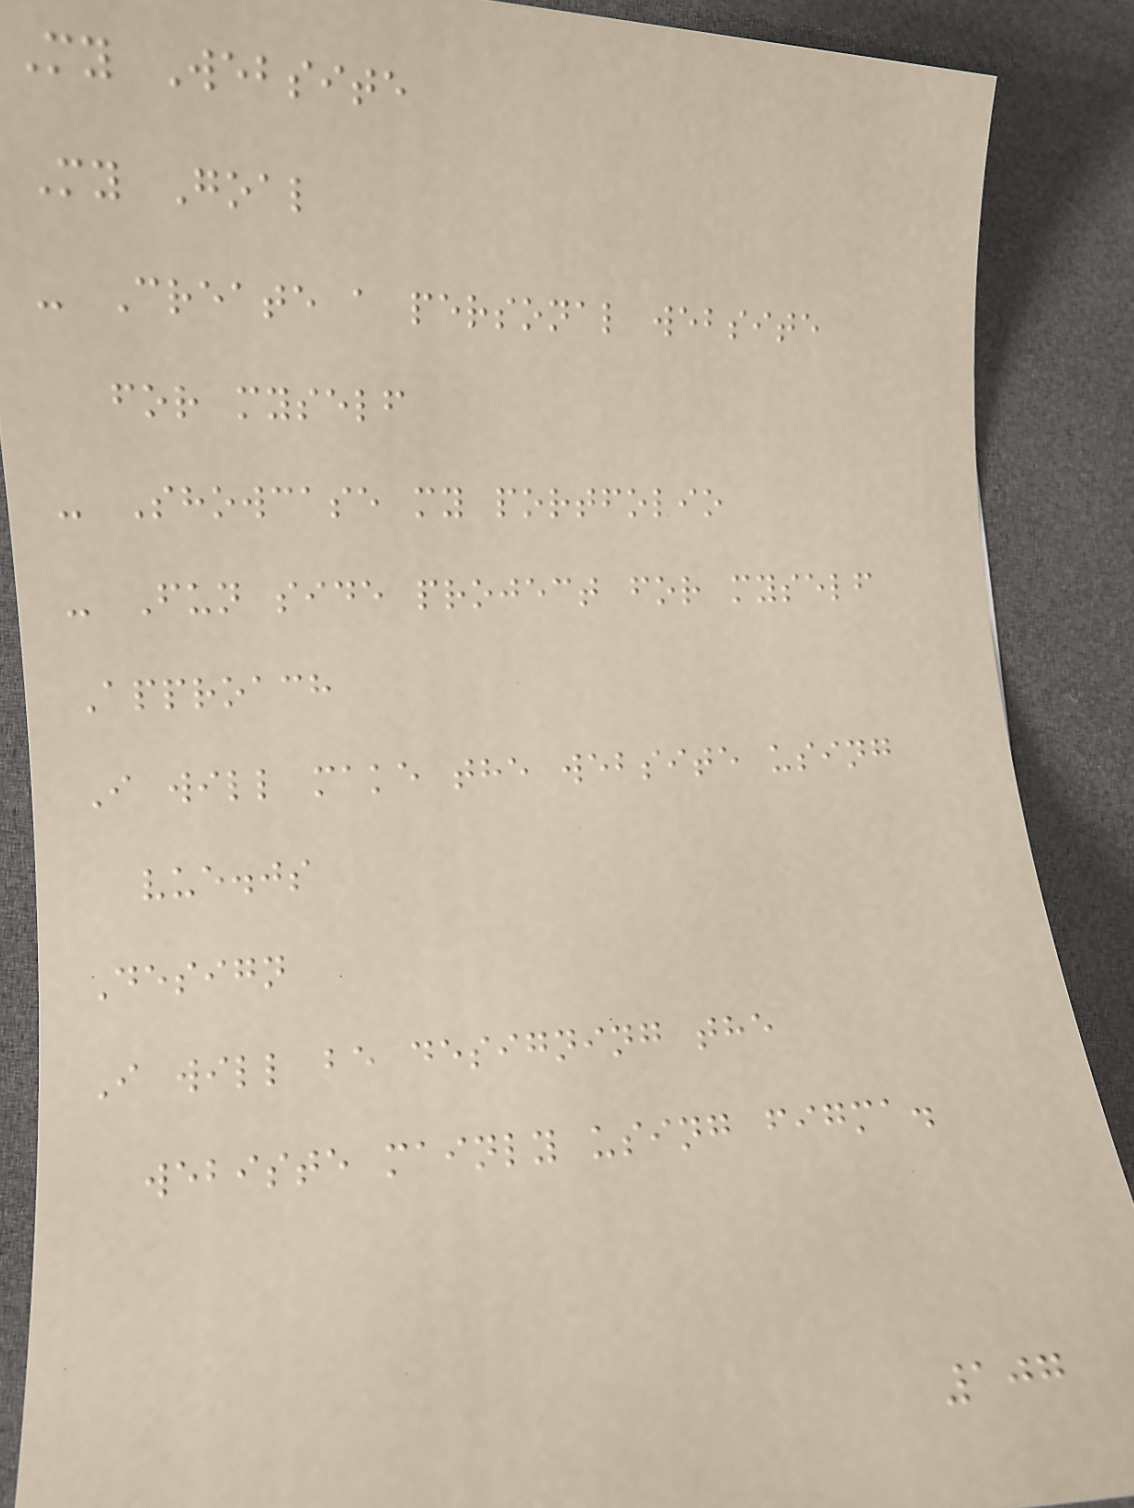My Website
My Goal
- Create a personal website
for myself
- Showcase my portfolio
- Fun side project for myself
Approach
I will make the website using
vue.js
Design
I will be designing the
webiste mainly using figma.
107
